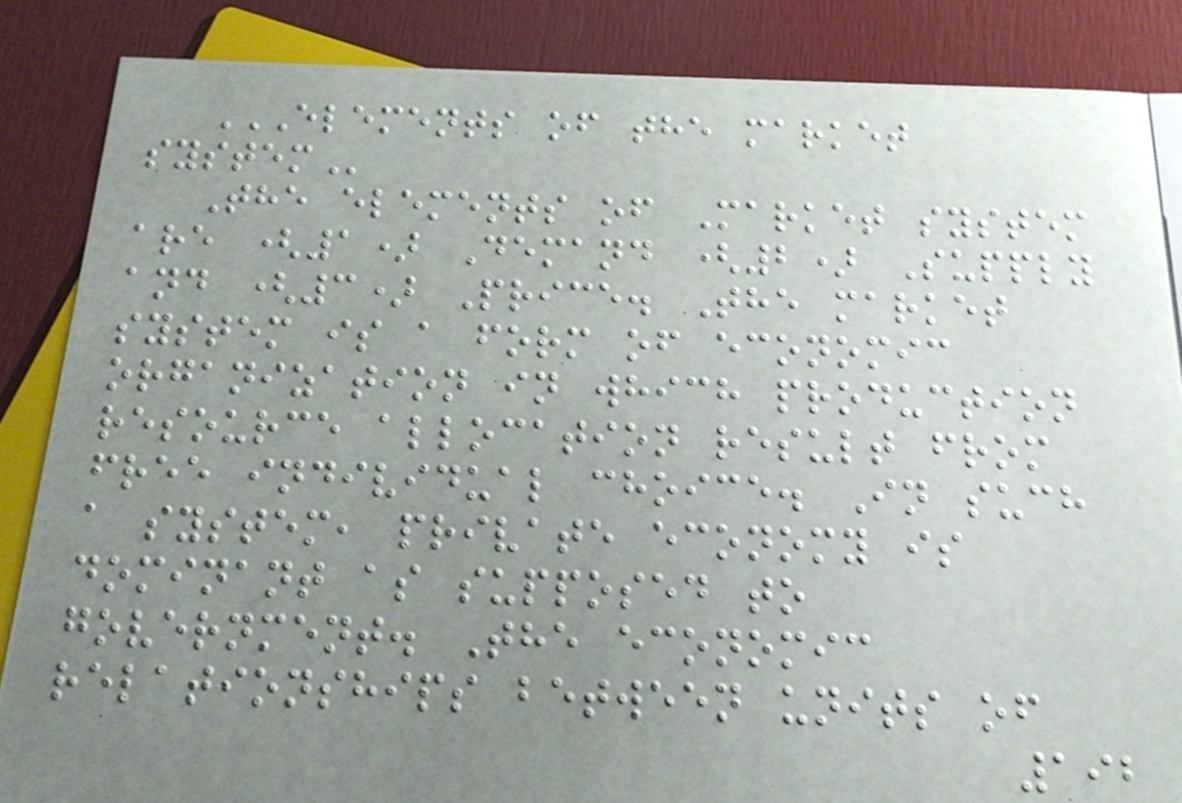ELEMENTS OF THE MARKET
SYSTEM
The elements of Market system
are (1) Demand (2) Supply
and (3) Price. The market
system is a form of economic
organization in which production
resource allocation result from
free individual choice. In such
a system, private economy is
dominant as supposed to
government. The economic
relationships between units of
192
